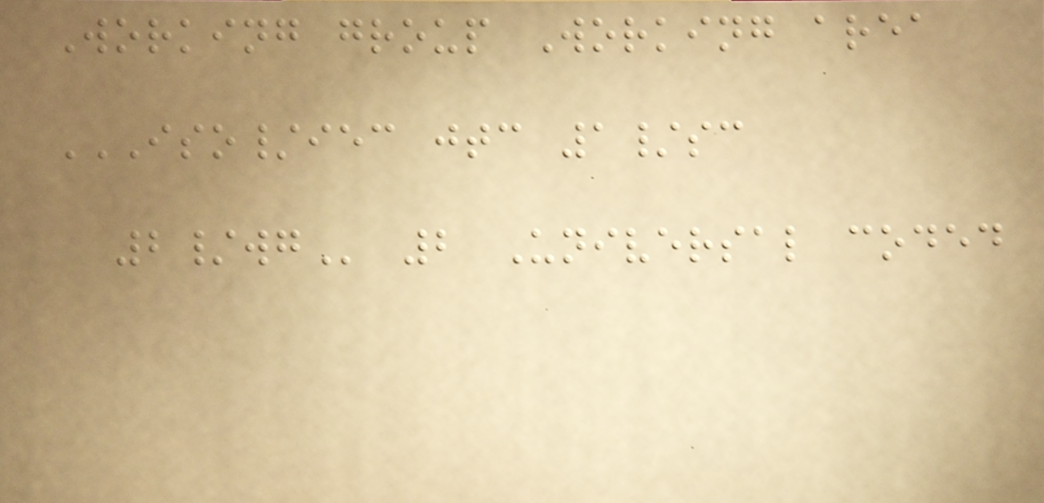Working group Working area
ISO/IEC JTC 1/SC
2/WG 2 Universal coded
